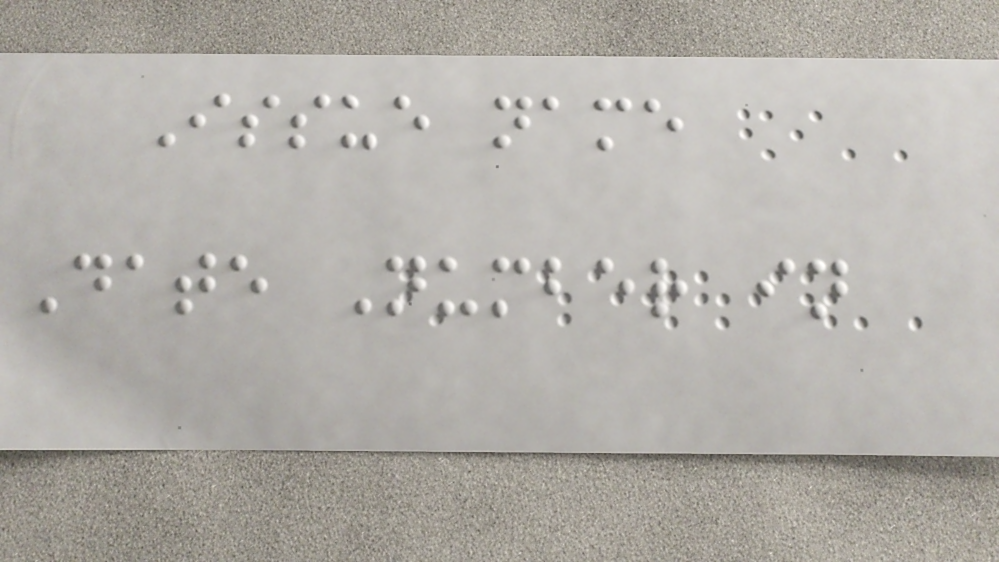Issue name
Date Number in
